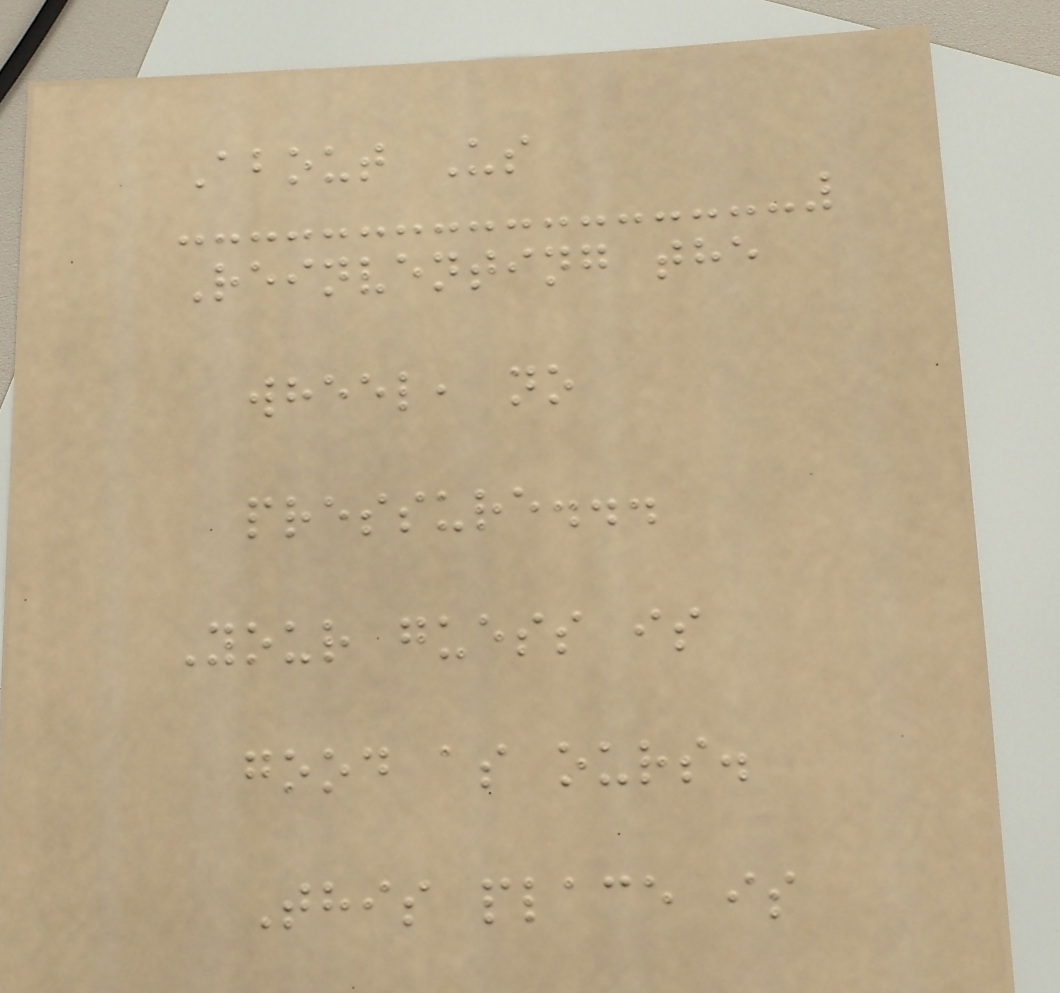About Us
Reinventing the
wheel, no
pressure...
Your guess is
good as ours.
This place is
